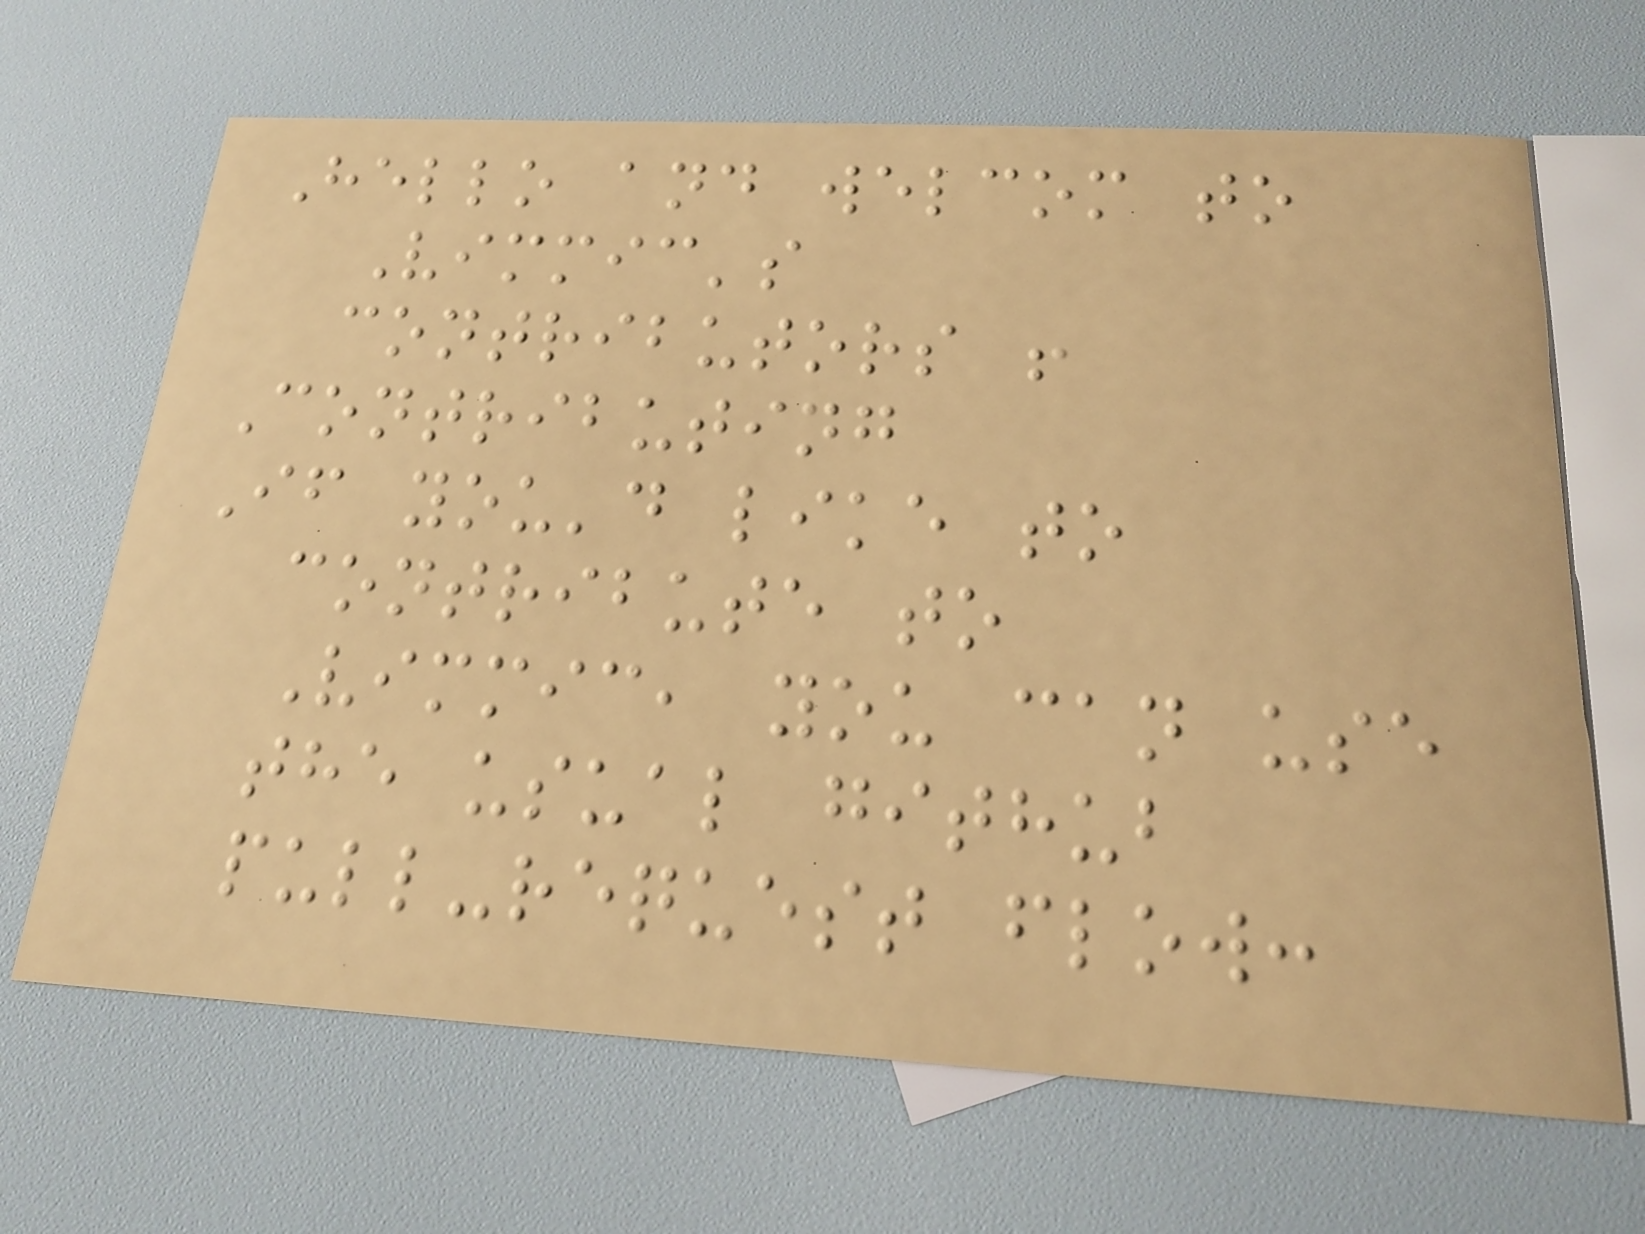Hello and welcom to
Vimmic's
contributors !
Contributing
If you'd like to
contribute to
Vimmic, you can use
the usual github
pull-request flow:
